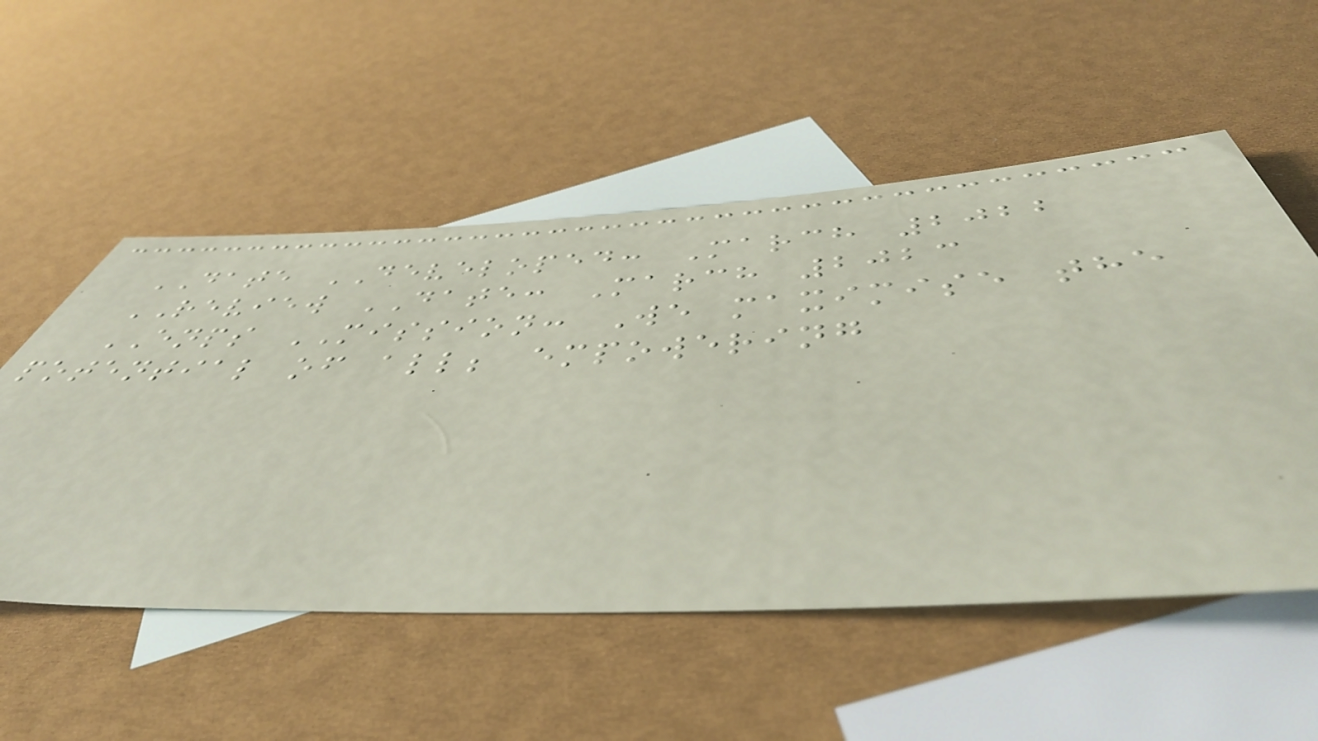DATE DEVELOPED: March 2022
REVIEW DATE: March 2023
ENPS MISSION: We maximise the
potential of all; empowering
